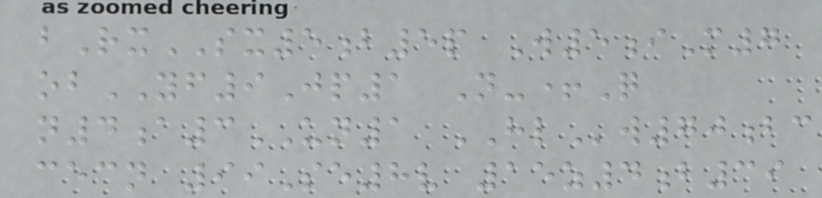bRxSX5b5p W5iM7
obYF9Jp1 N-+Q
n4a3UN1 HLw70bc
cecn 99Se8v 15z4b39
